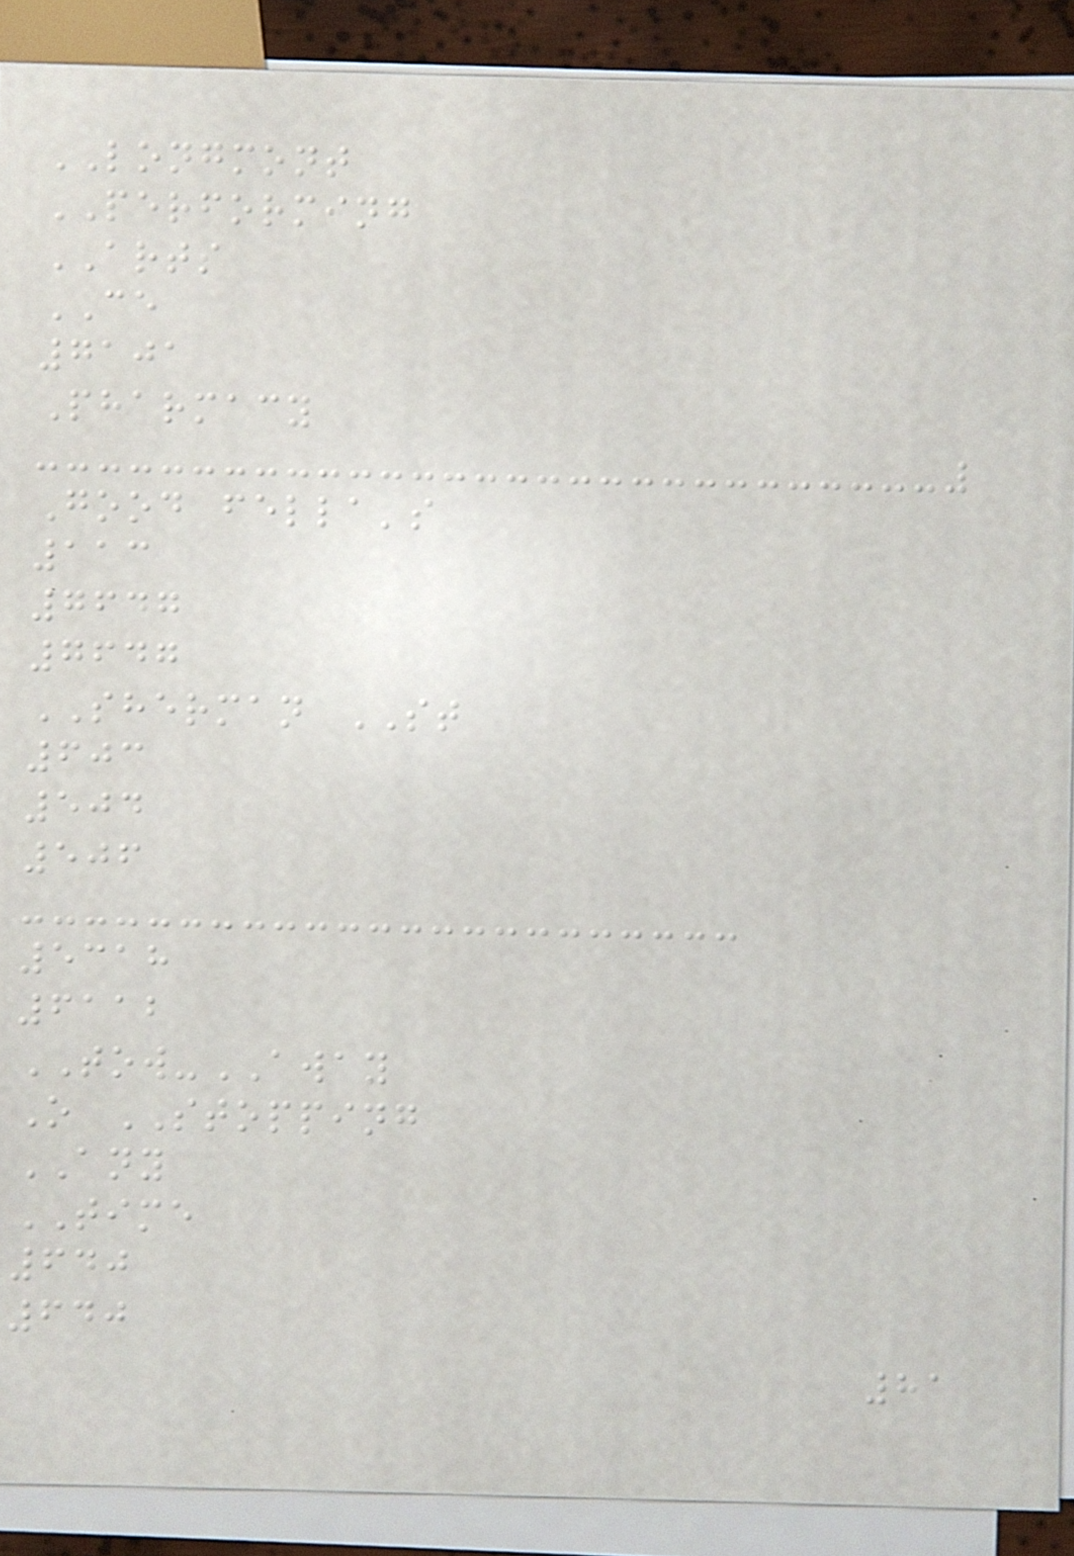LONGMONT
PERFORMING
ARTS
CE
7101
Pharmacy
Good fella's
113
7647
7647
SHERMAN ST
603
504
506
5318
6112
TOW-AWAY
O STOPPING
ANY
TIME
640
640
81
